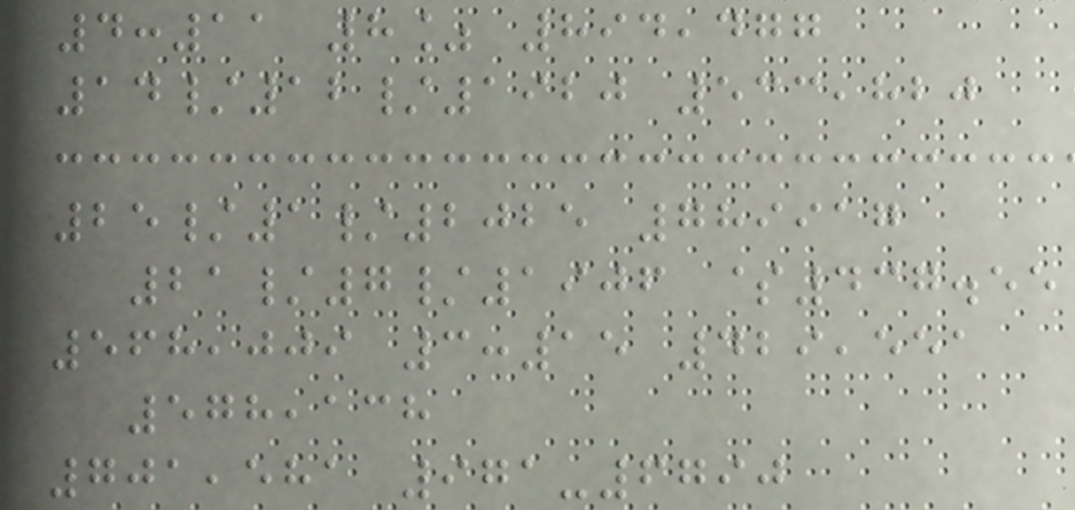4:11 8% 894,477
14/12/1920 533,820
25/1/2025 789917
21/7/1906 $437.55
568,009 3:15 429,551
578,138
701,581 971-6790
